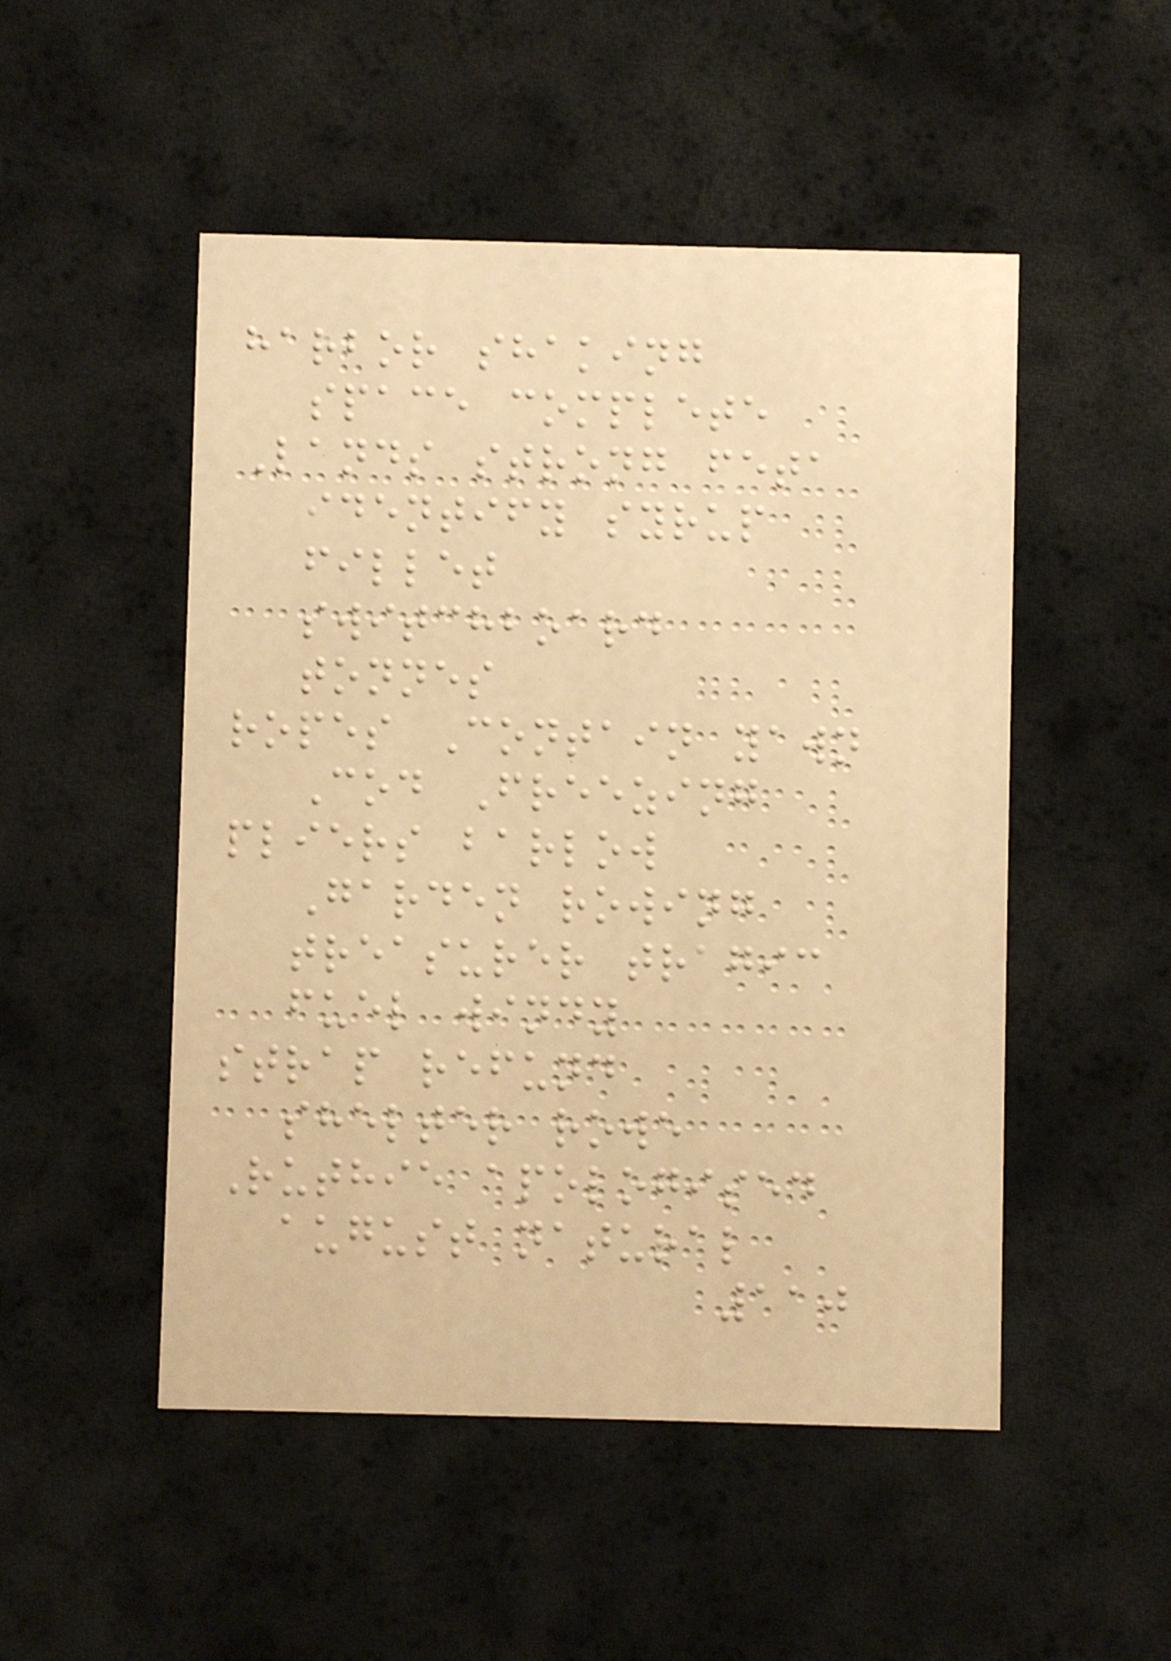harbor shaking
space complete
Lands strong feta
identify syrup
fillet
switchboard
tonnes
ropes Contain yawn
Cod Freezing
pliers barlow
Garden rowing
treasurer tragic
fuel windy
strap refund
shelter rowe
Ruthie apologised
august natural
110
